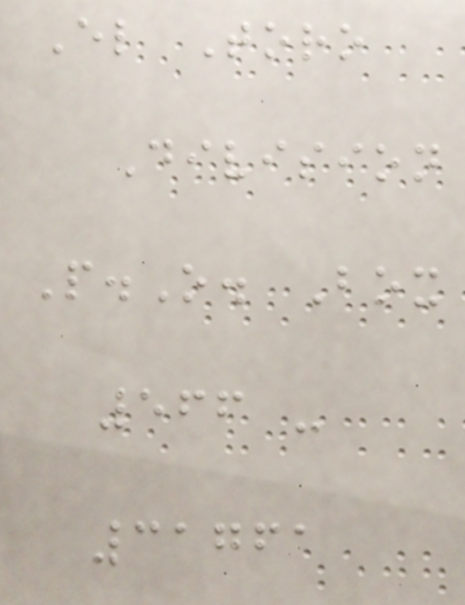El Toro
Division
P.O. Box
566 -
31761
